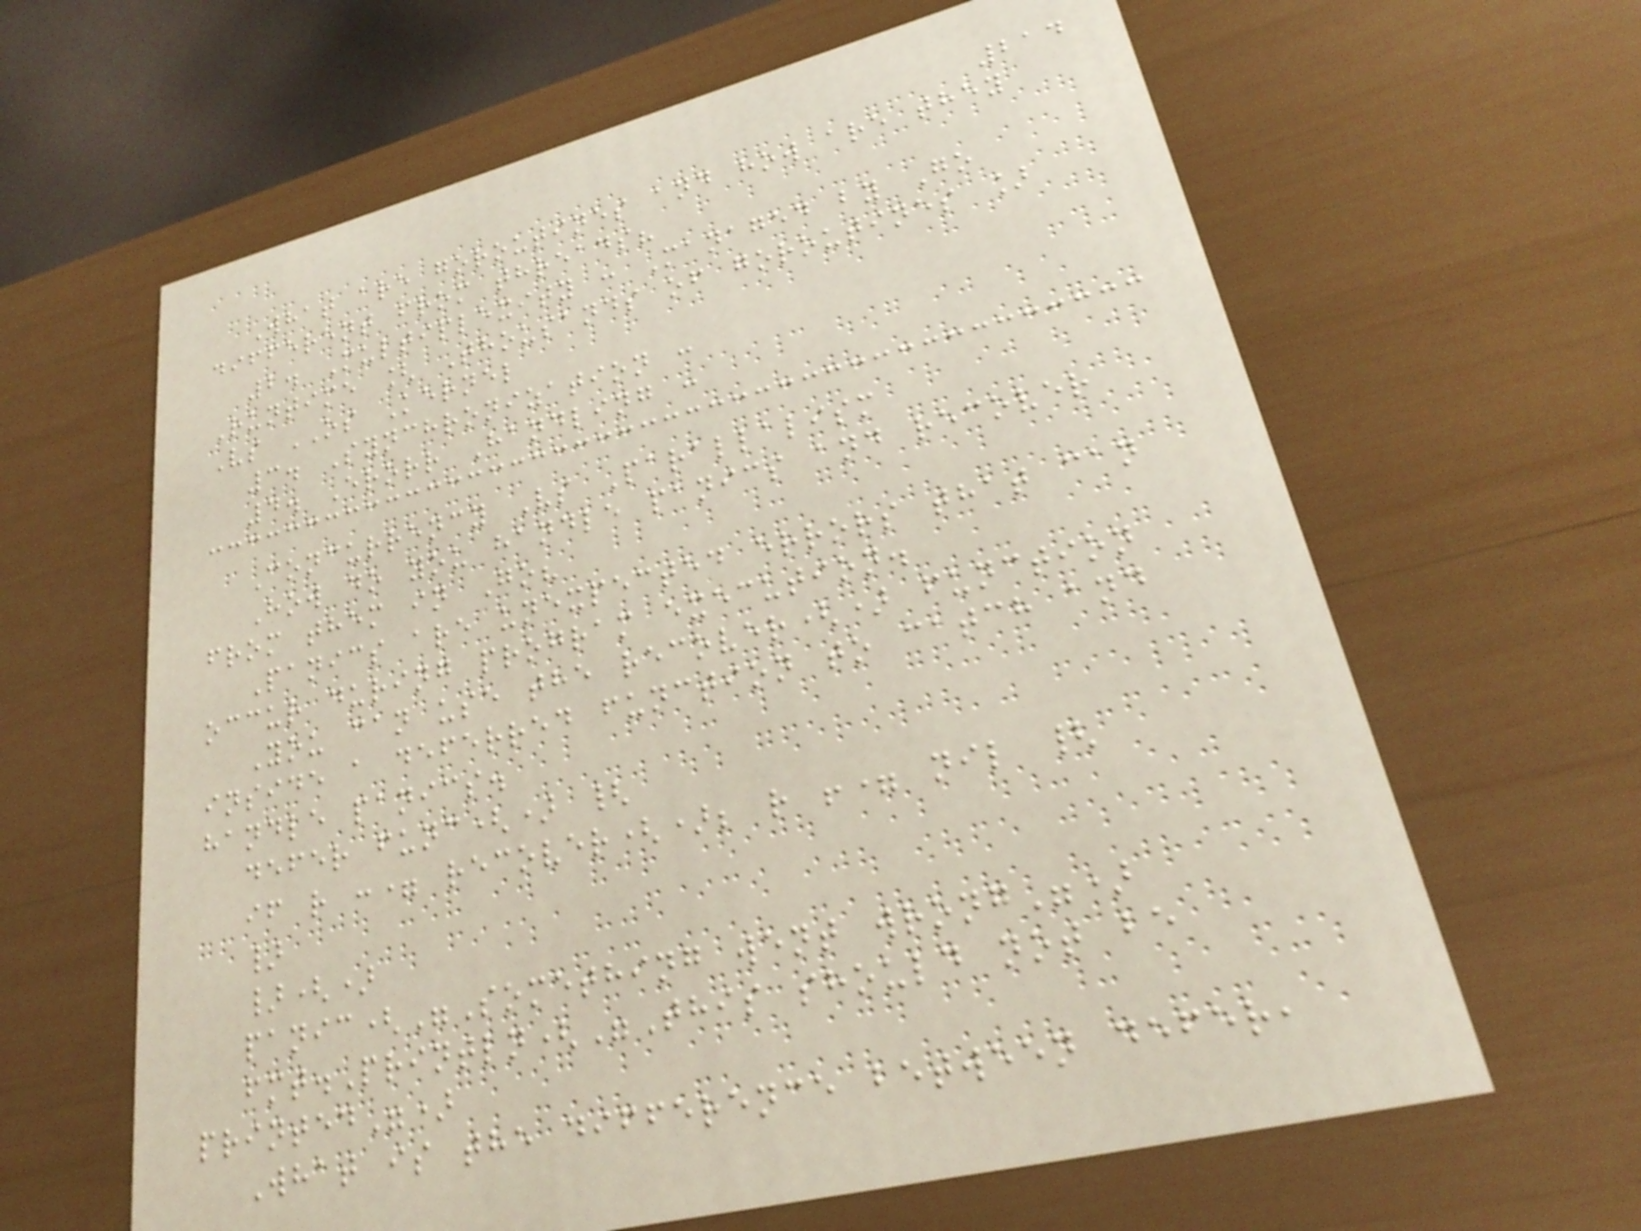214
What are goroutines and how are they
different from threads?
2. Multiplexity : Managed by Go
Runtime [ Thousands of goroutines ]
Vs OS Kernel
3. Synchronization :
4. Erorr Handling :
Concurrency Vs Parallalism
How do you handle panics and recover
from them in Go?
Panics are unexpected errors that can
occur during program execution.
You can use the recover() function
inside a deferred function to catch and
handle panics.
defer func() {
if r := recover(); r != nil {
}
}()
panic("Something went wrong")
fmt.Println("This should not be
printed")
What is the difference between defer,
